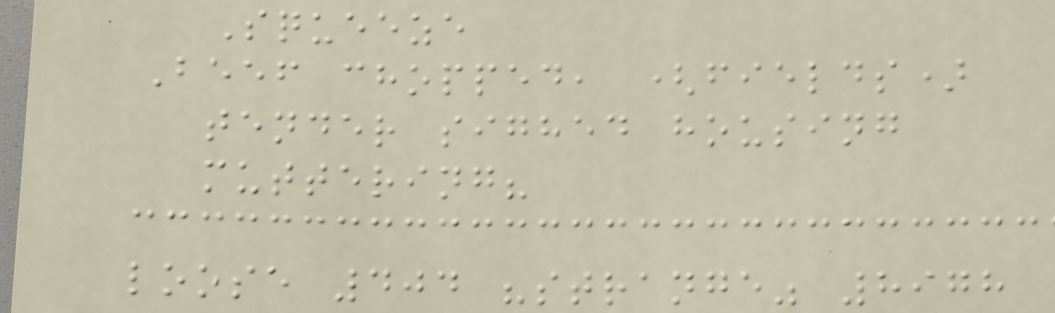Squeeze
Beef chopped, (fields)
tender sighed housing
muttering?
loose 404 "strange" 8978
